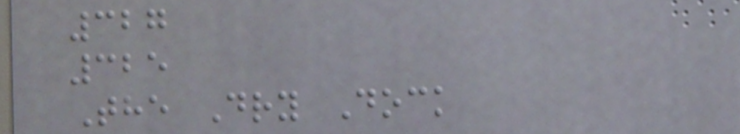327
325
The Dry Dock
